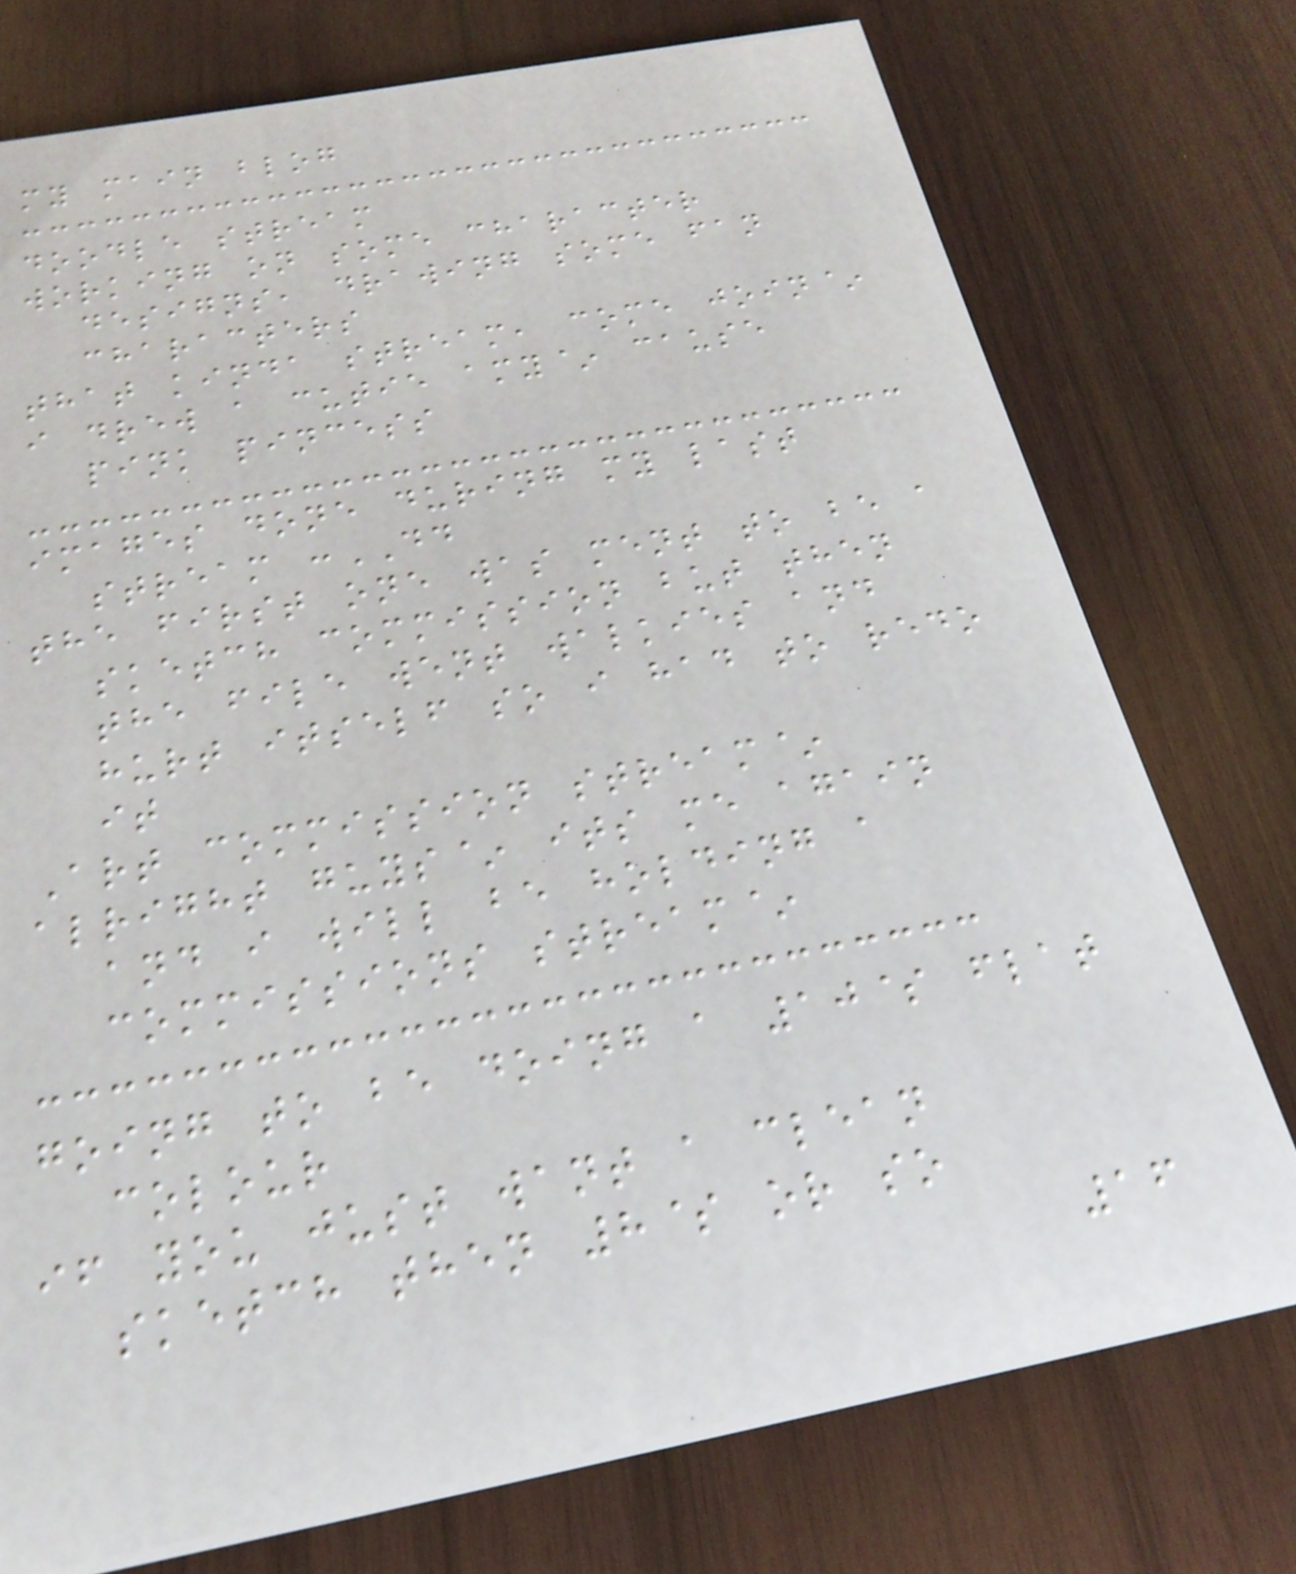my main blog
doodle stream
working on some character
designs, drawing some fan
characters
that kinda stream, come join~
i drew a cutie amy~ cause
pink pincess
images done during my last
stream :DD
the first one was ment to be a
sketch commission but then
the file went walkies and
hurt itself so i had to redo
it
Art commission stream~
alright guys~ its me again
and i will be holding a
commissions stream~
going to be doing a 10$ flat
colour
if you just want a clean
sketch then 8$ or so
16
